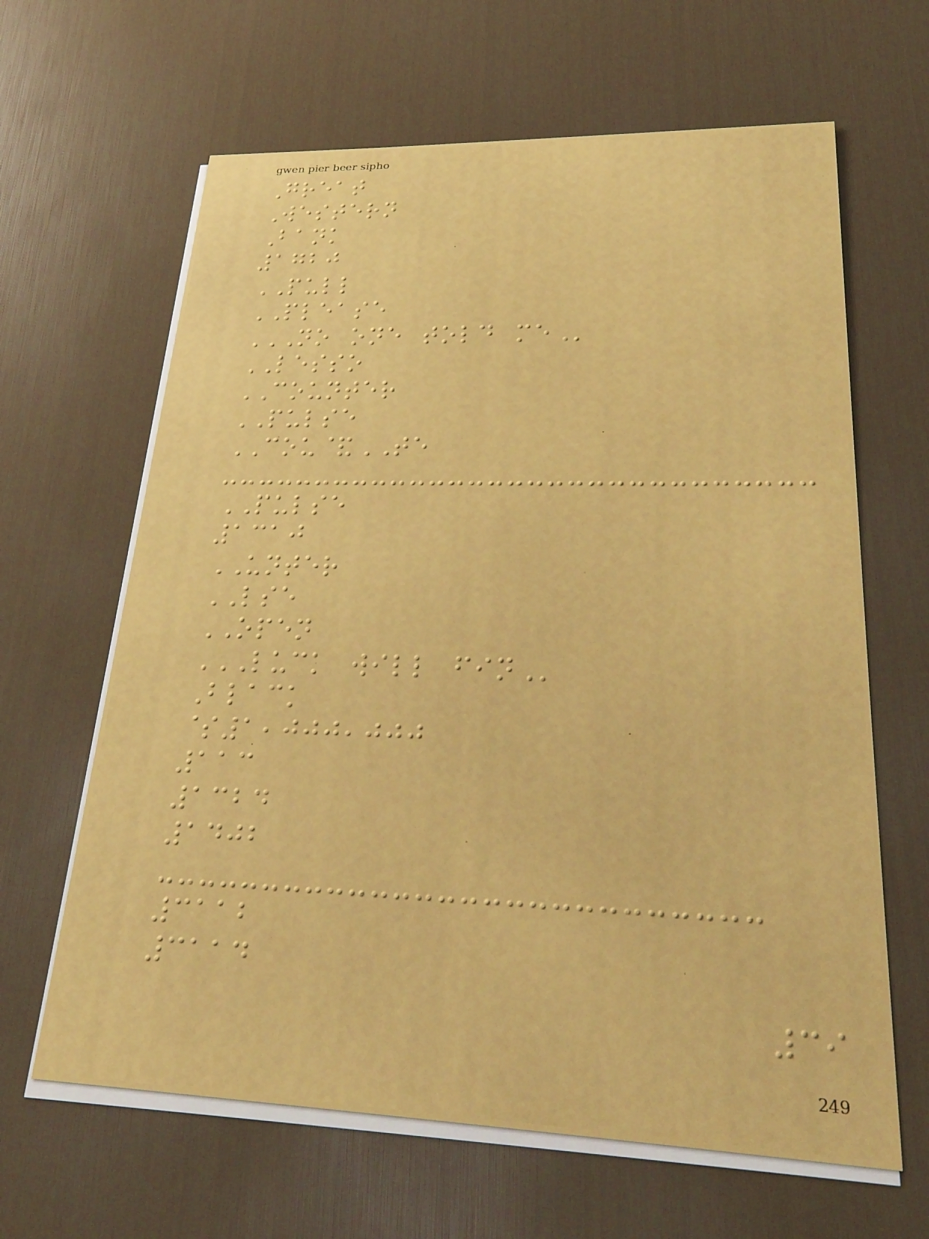Great
Western
Bank
1720
PULL
PLEASE
NO ONE TOLD ME
LESSO
COUNTER
PULSE
COU&TE
PULSE
1310
UNTER
LSE
OPEN
LUCK WILL FIN
Black
$1,000,000
113
1324
1402
3112
3114
39
